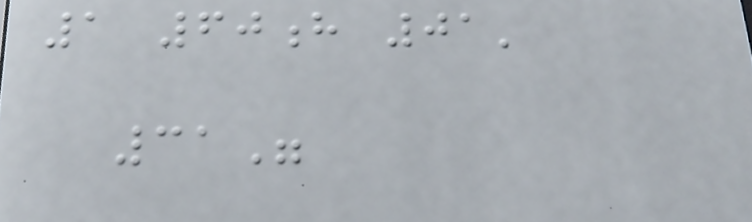1 60h 01'
31"
